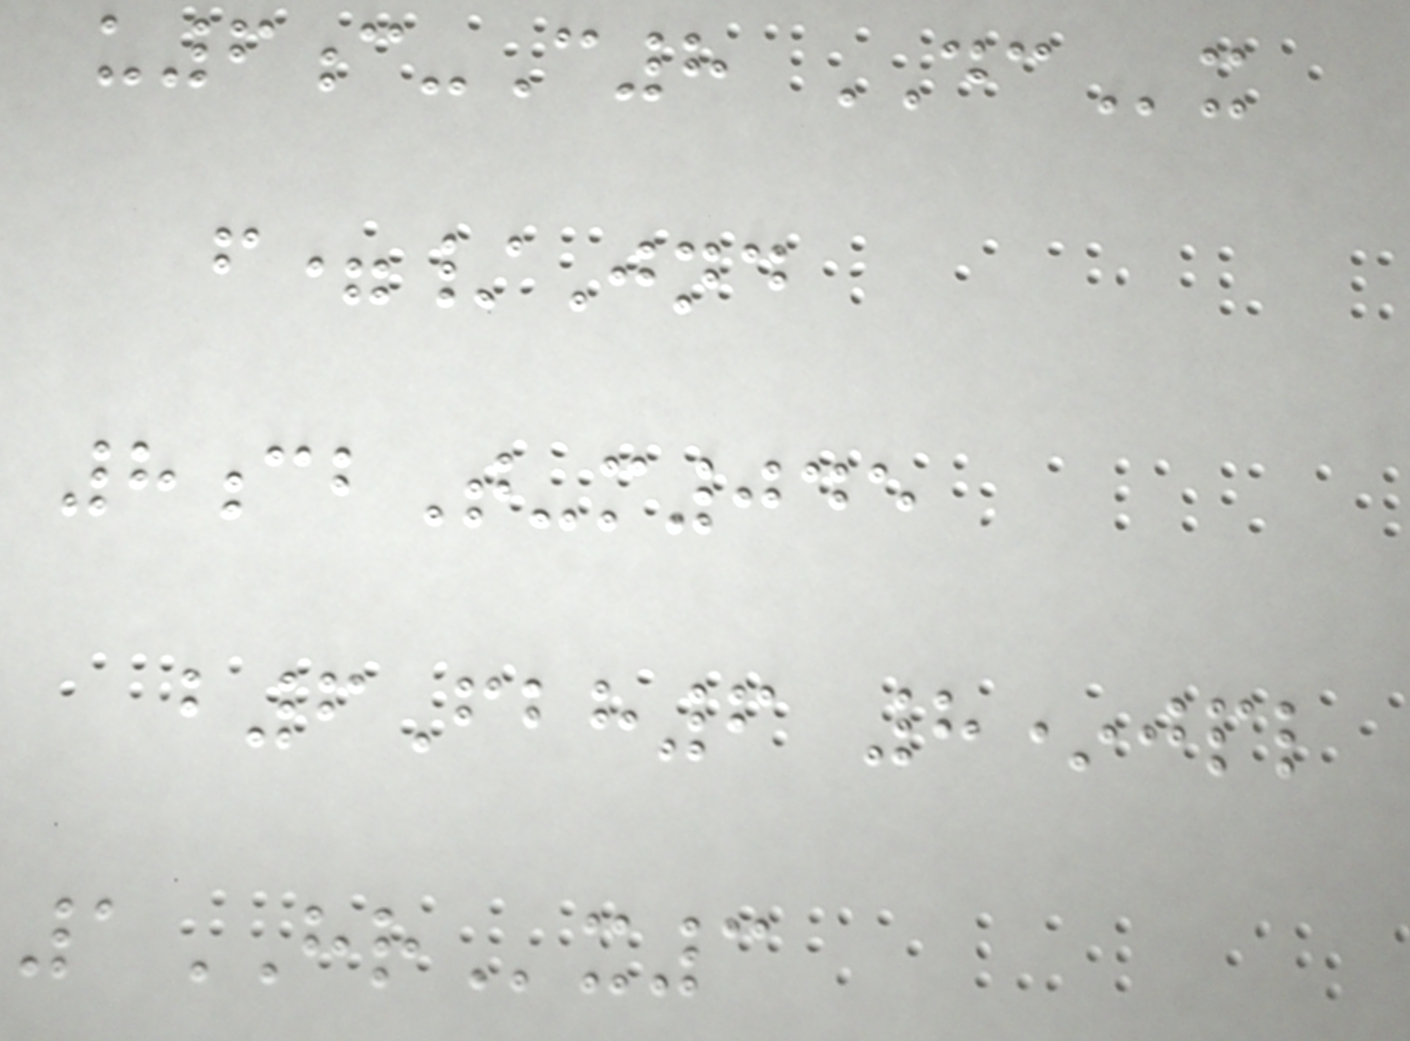u6c-C8 DCx
f=/Jnd
8cbT-m045
b6Fbh6 8*jpl
1HRx3
